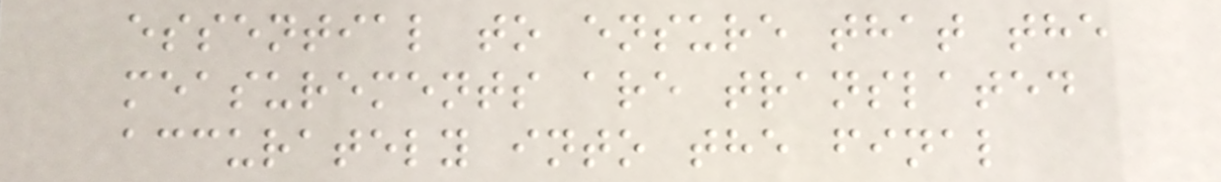essential to ensure that the
measurements are translated
accurately into the final
